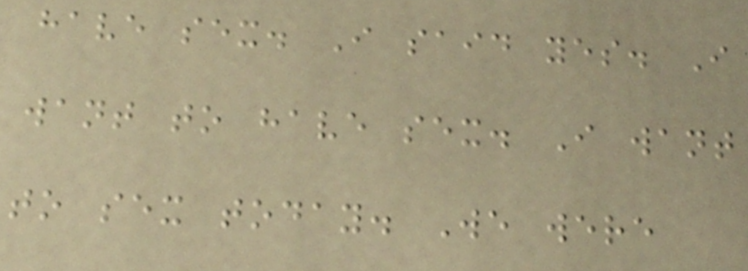have sex. I said yes. I
want to have sex. I want
to sex today. We were
